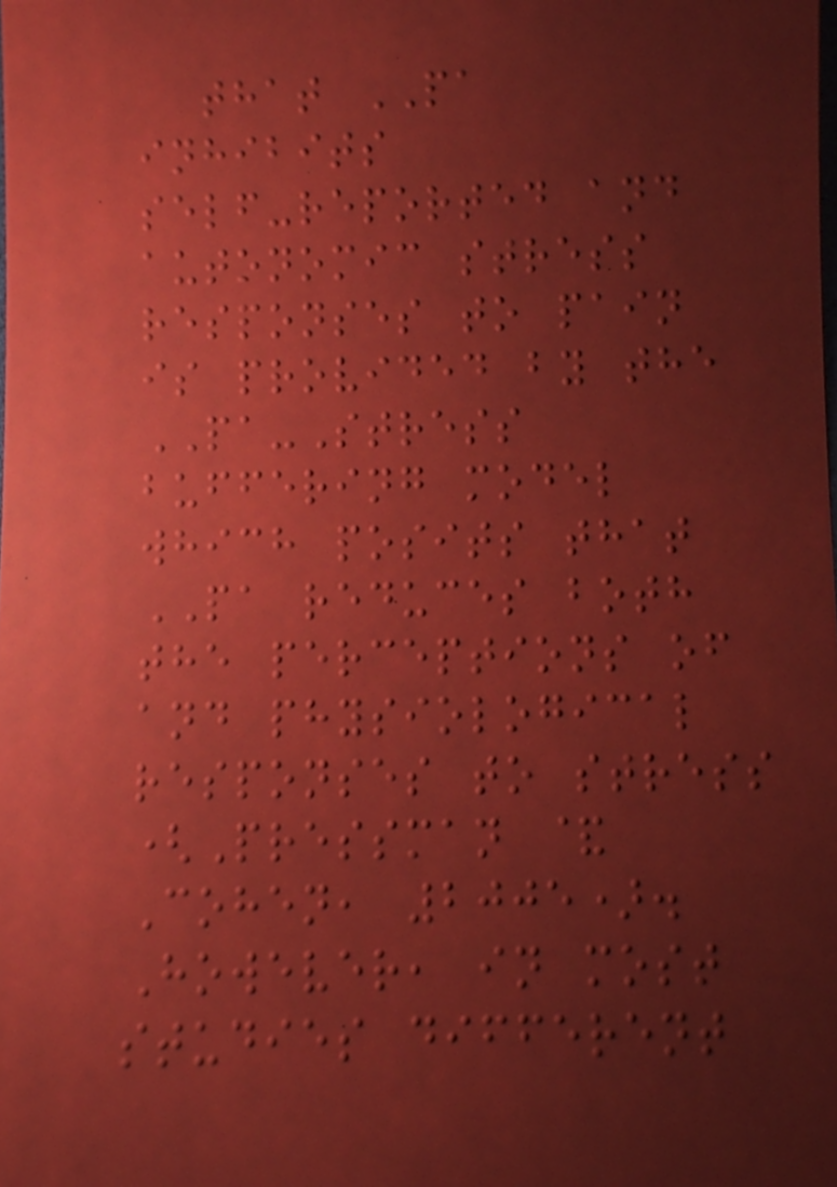that PA
inhibits
self-reported and
autonomic stress
responses to pain
is provided by the
PA-Stress
buffering model
which posits that
PA reduces both
the perceptions of
and physiological
responses to stress
(Pressman &
Cohen, 2005).
However, in most
studies different
